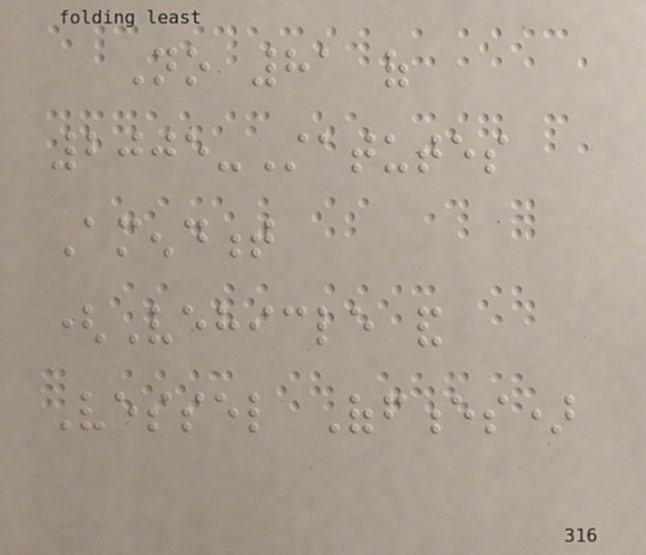No 81 of
2005-Statutes
Amendment
(Vehicle and
Vessel Offences)
